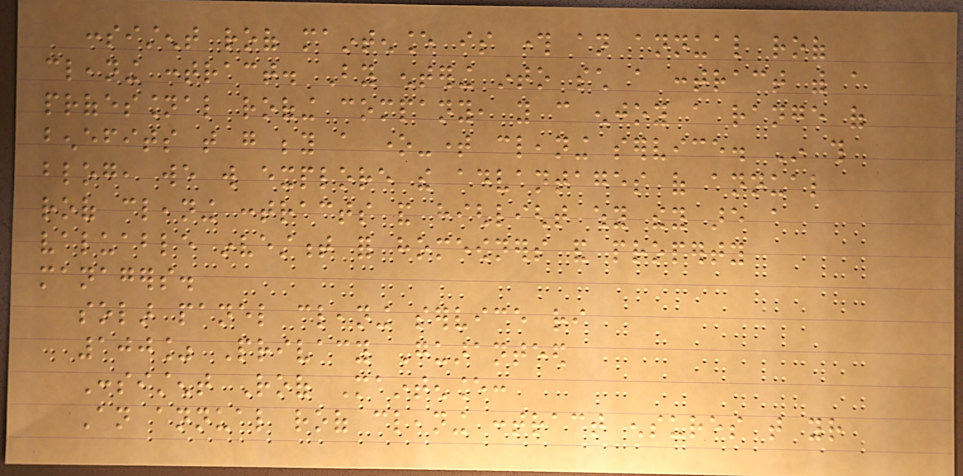consistent roof maintenance is through an annual roof
cleaning contract. By entering into such a contract with a
professional roofing company, you can enjoy a range of
benefits that go beyond a one-time cleaning service. In this
blog, we will explore the advantages of annual
roof cleaning contracts and highlight why they are a
valuable investment for homeowners and property
managers.
solar panel cleaning service ri
100% Privacy Guaranteed
Consistent Roof Maintenance:
An annual roof cleaning contract ensures that your
